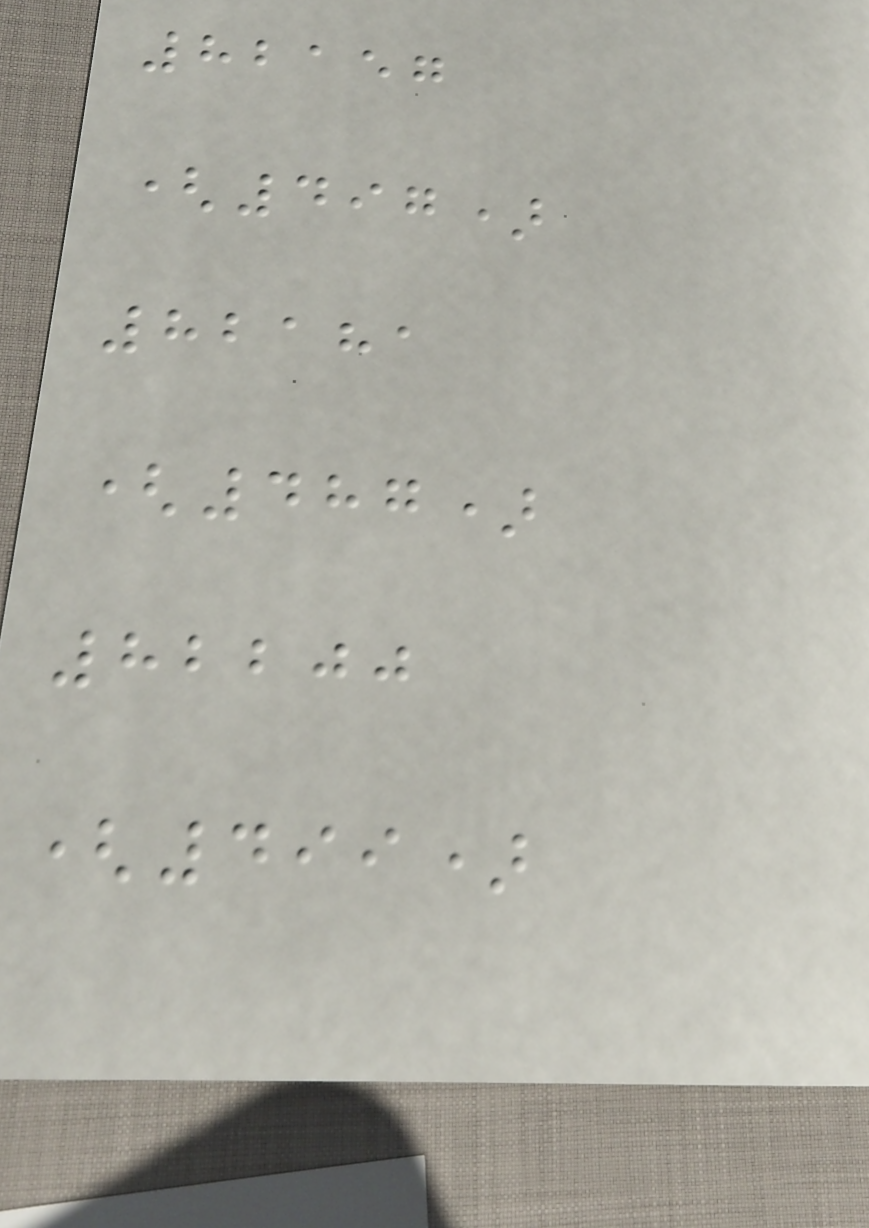82157
(497)
82181
(487)
82200
(499)
